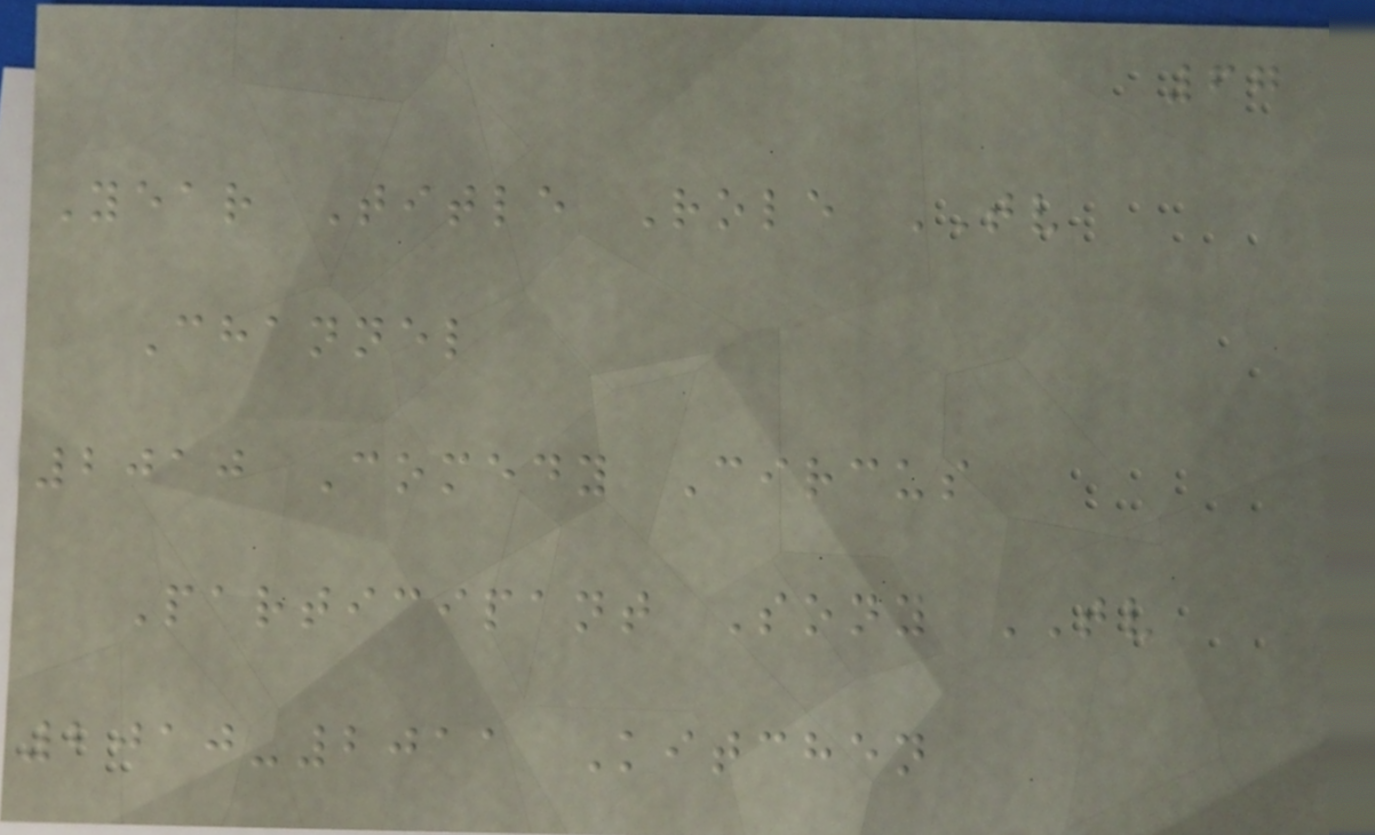67
Year Title Role TV
Channel
2010 Comedy Circus
Participant Sony TV
2010-2011 Kitchen
